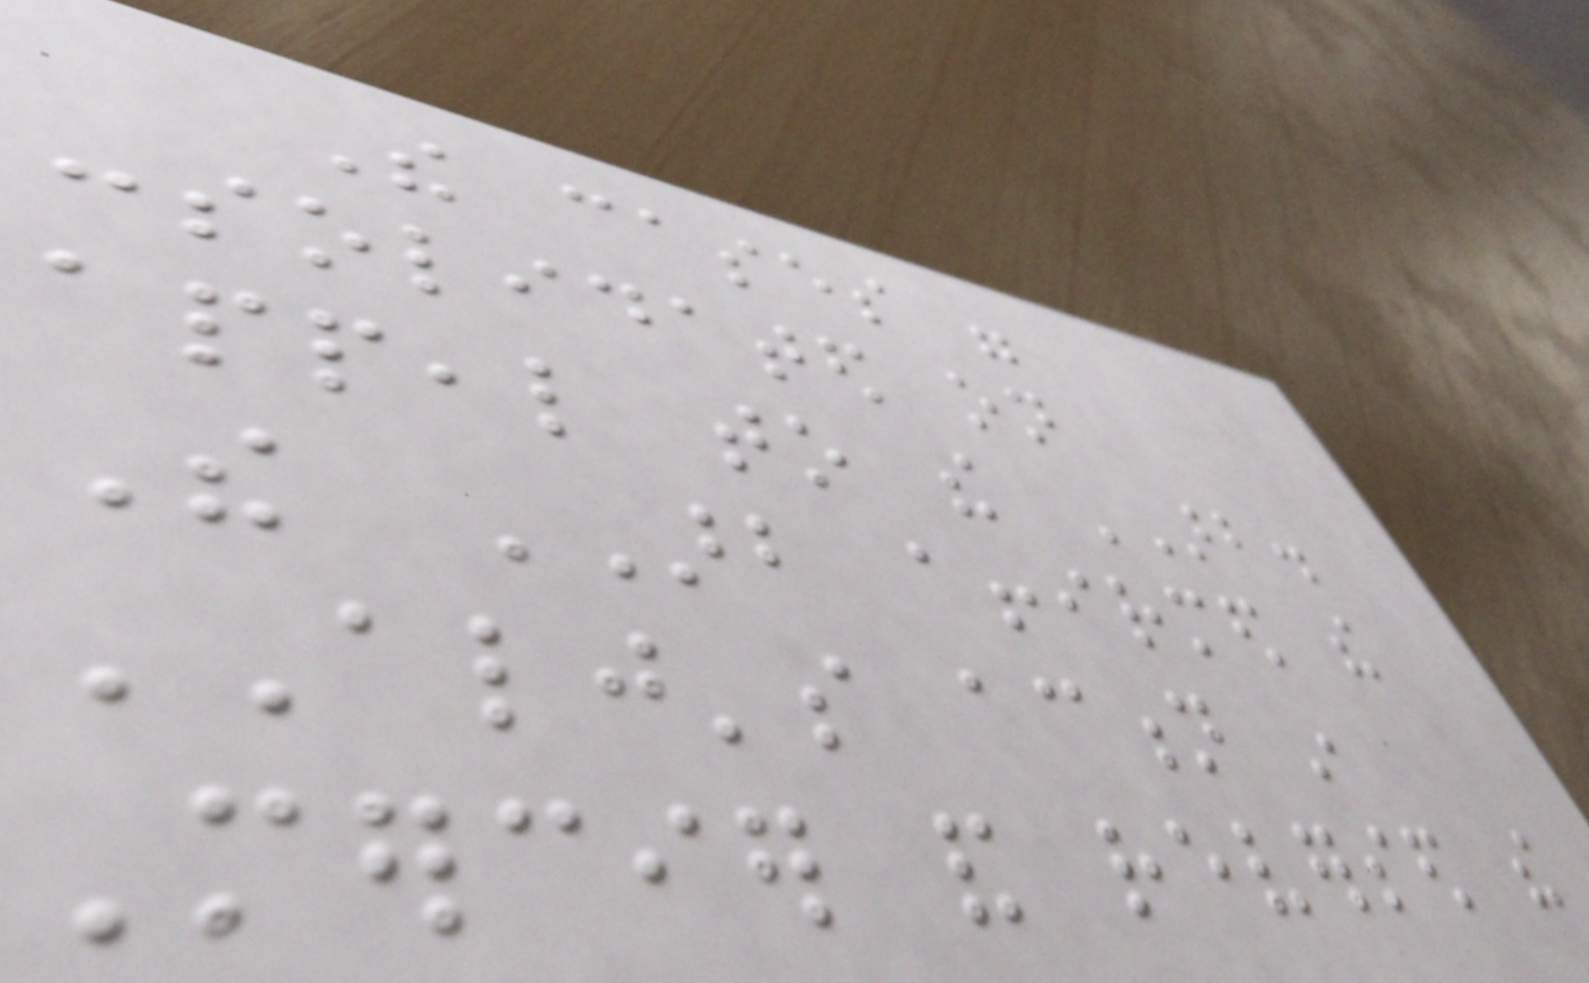The cases were
consolidated on
appeal to the ARB.
The ARB affirmed the
ALJ's action in
Mercier and reversed the
